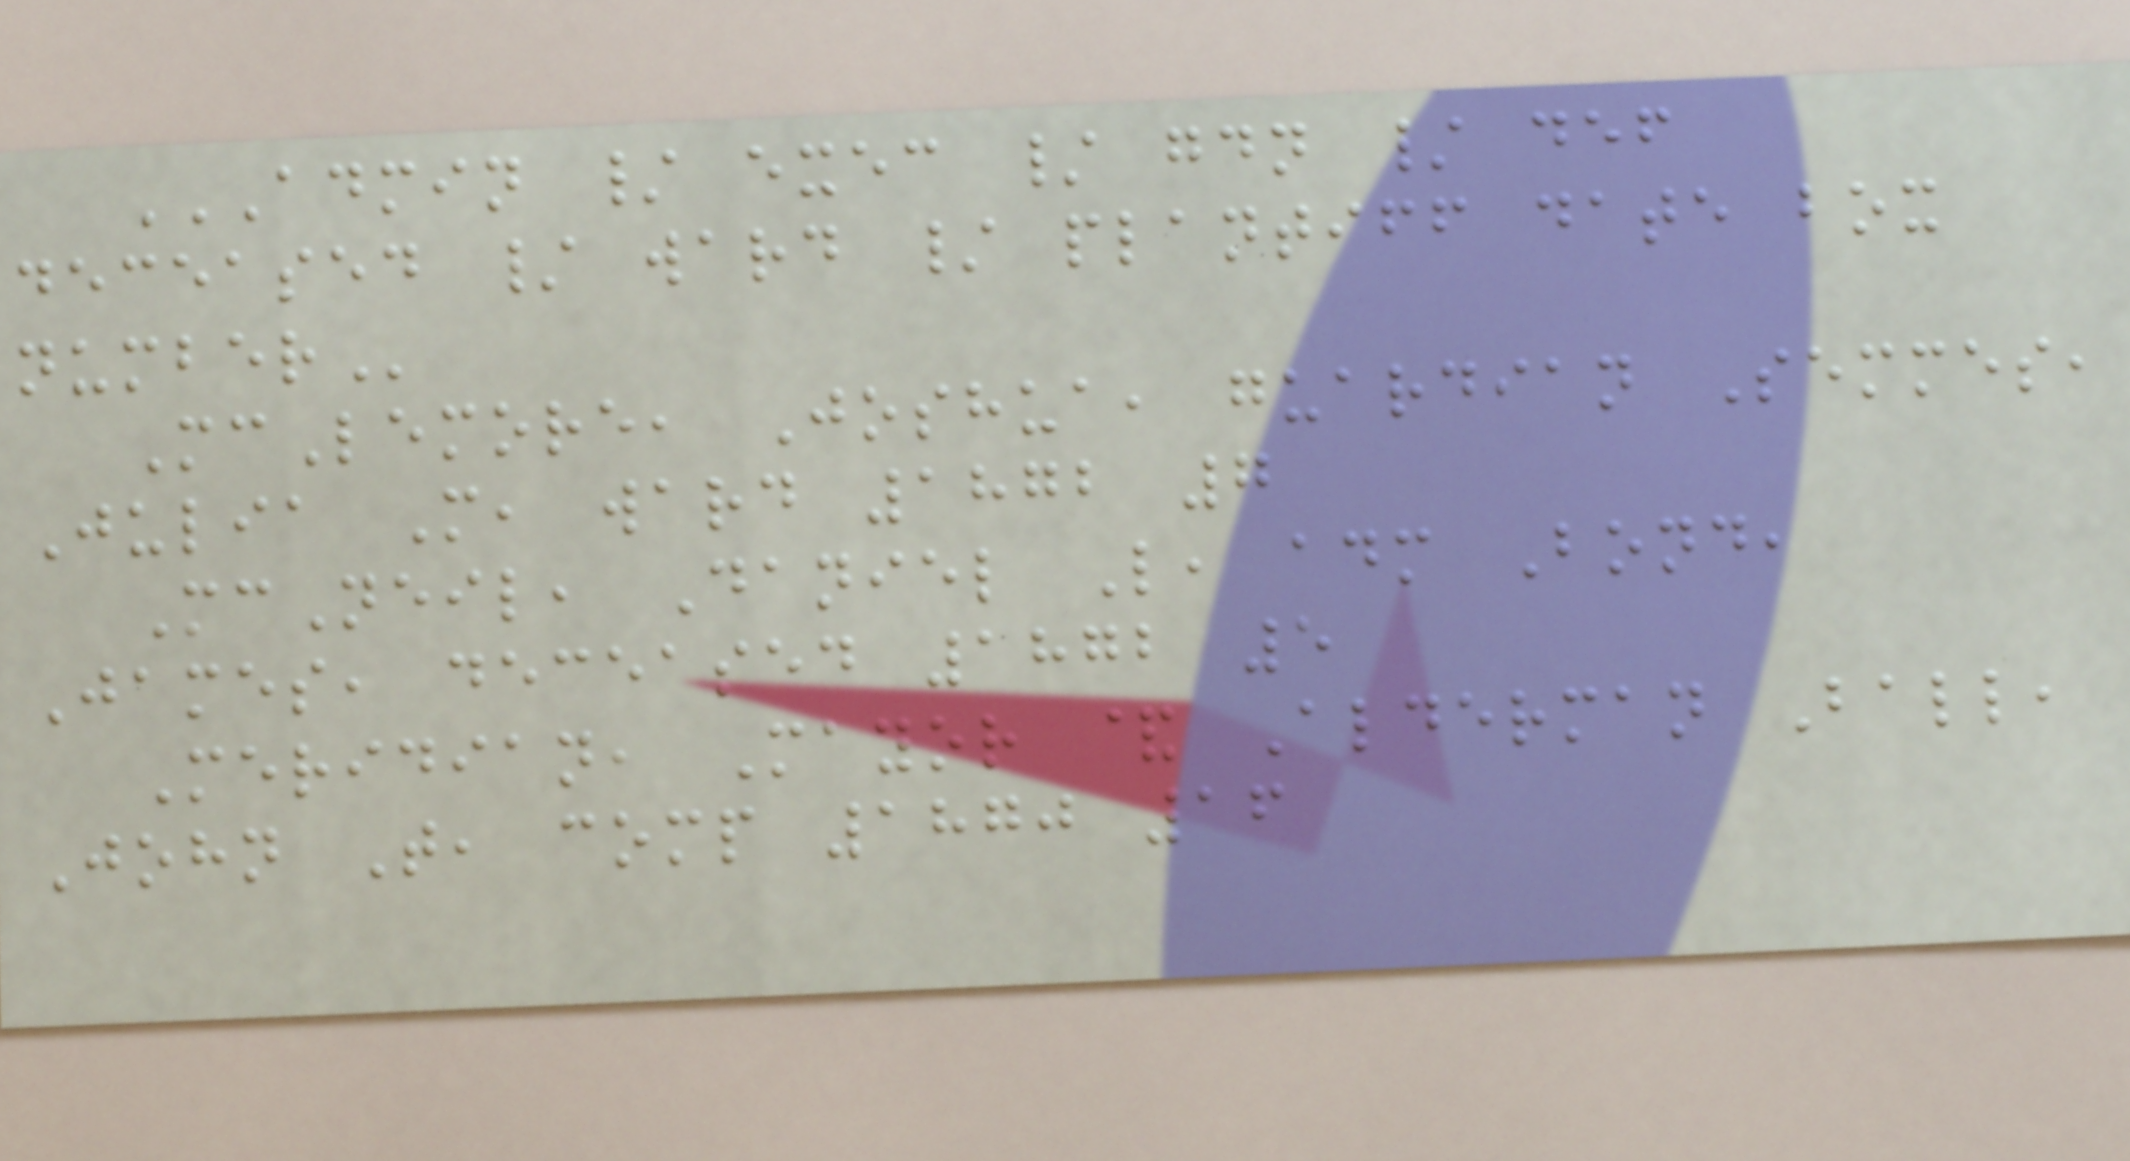ADMIN / EXEC / GDN / DEF
DECEASED / WARD / PLANTIFF DATE BOX
NUMBER
McLemore, Joshua, guardian Semmes,
Julia M, ward 1872 7
McNeil, Daniel L, adm Bond,
James, deceased 1872 5
Meridian, Mayor & Alderman Ball,
John T, comp 1870 16
